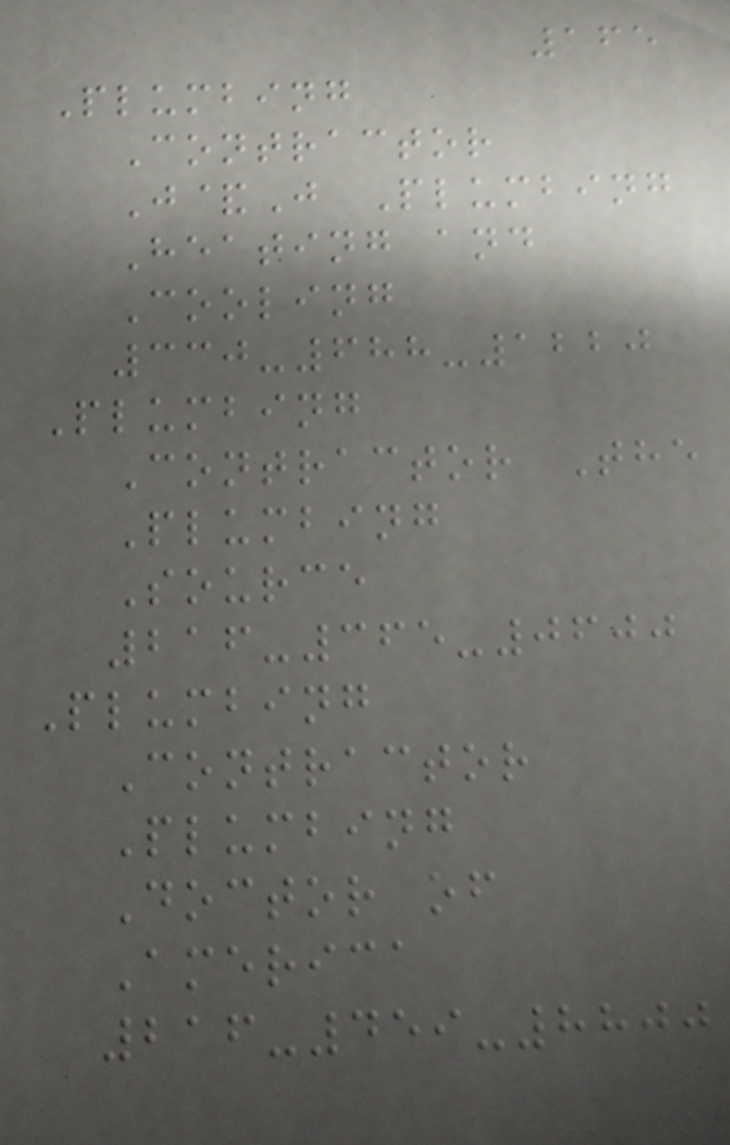165
Plumbing
Contractor
J&J Plumbing
Heating and
Cooling
330-688-1220
Plumbing
Contractor The
Plumbing
Source
216-365-0600
Plumbing
Contractor
Plumbing
Doctor of
America
216-459-8800
